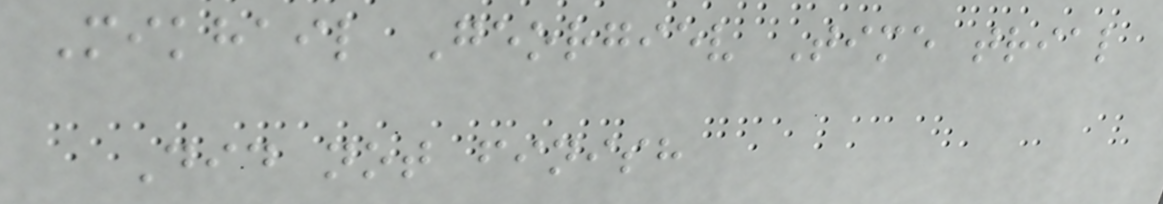Mikhail Georgiev Time trial
Did not finish
